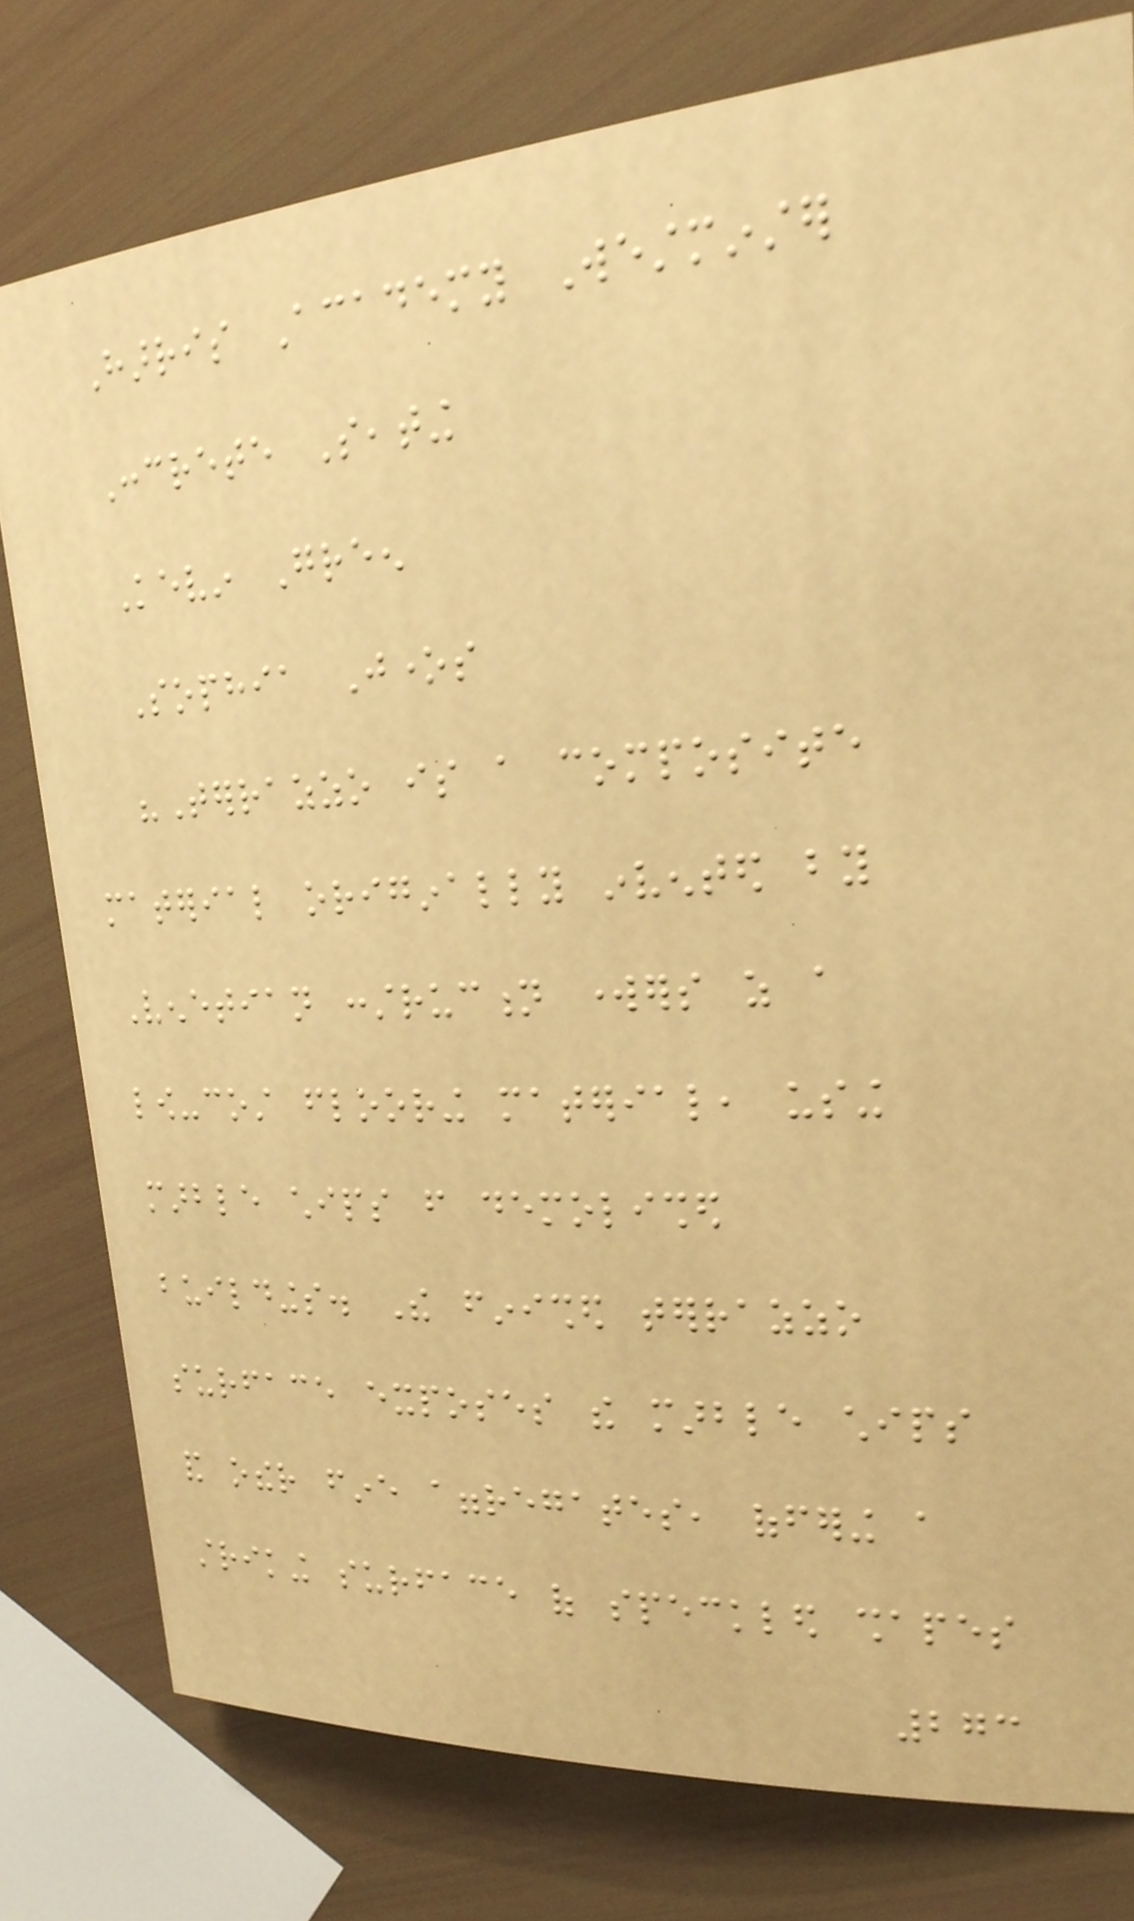Harris Academy Westminster
Concrete Seating
Kevin Green
Sophia Jones
"Terrazzo is a composite
material originally invented by
Venetian construction workers as a
low-cost flooring material, using
marble chips from demolished
buildings. The finished terrazzo
surface exposes the marble chips
and other fine aggregates, offering a
striking surface of speckled shapes
273
